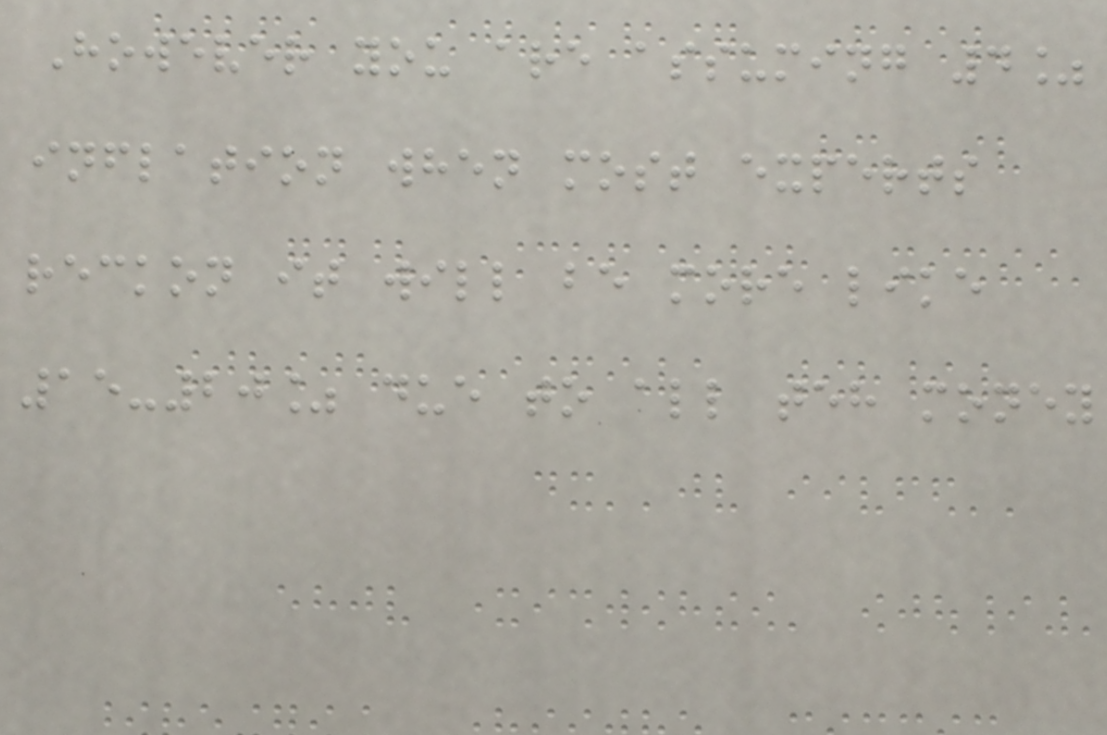However you are assuming 4%
inflation when most experts
reckon it will be more like
15-20% due to all teh money
